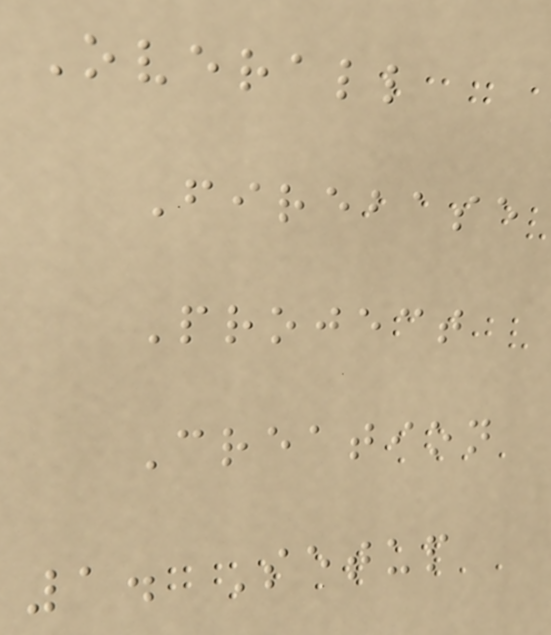Overall
Firebase
Project
Creation
1. Setup
